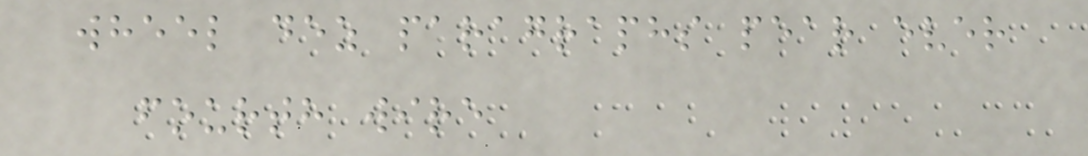wheel dez paragraphs pear ever
fourth wire
